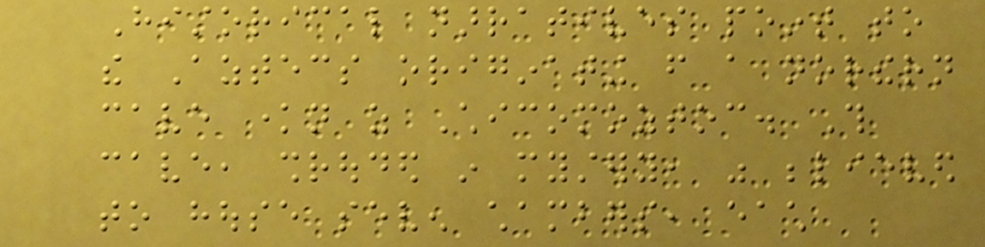Historical narratives point to
the Aztecs originating from a northern
cave known as Chicomoztoc. This
cave, shrouded in mystery, was believed
to house seven chambers, each
